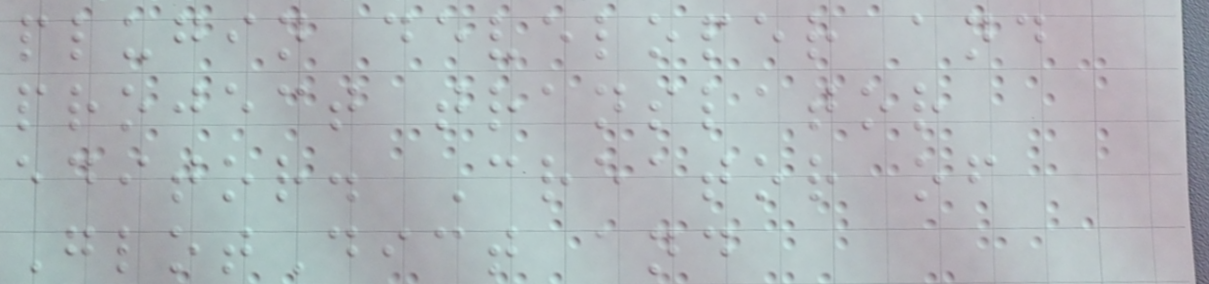plugin developer and
project translator
editor. Creator of
GlotDict and
